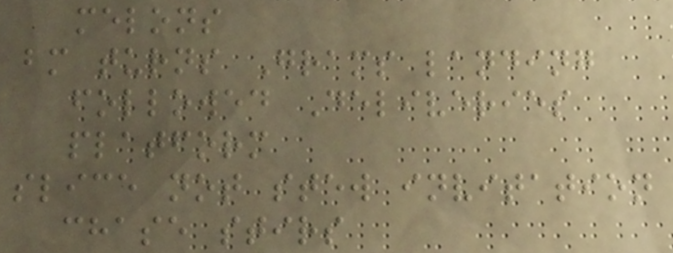melons
bm turns Grams landing
followed Deliveries
platform
slice not stew invitation
chase stirs
